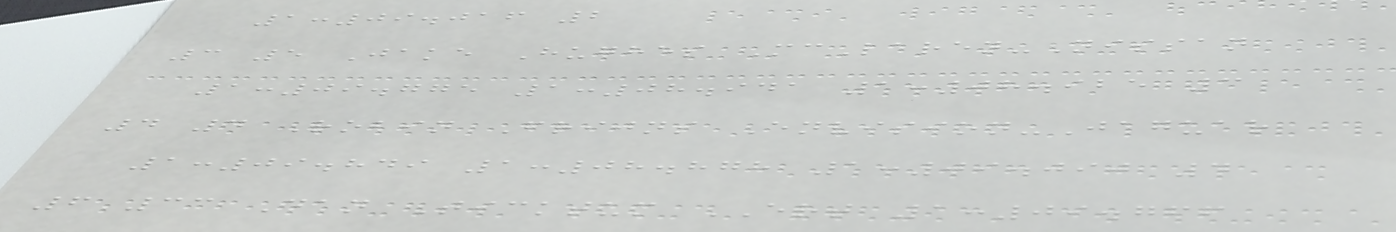1:09.016 2
3 5 Jake Hughes McLaren-Nissan
1:09.775 1:08.941 1:08.925 3
4 4 Robin Frijns Envision-Jaguar
1:09.849 1:08.878 1:09.090 4
6 33 Dan Ticktum ERT 1:09.766
